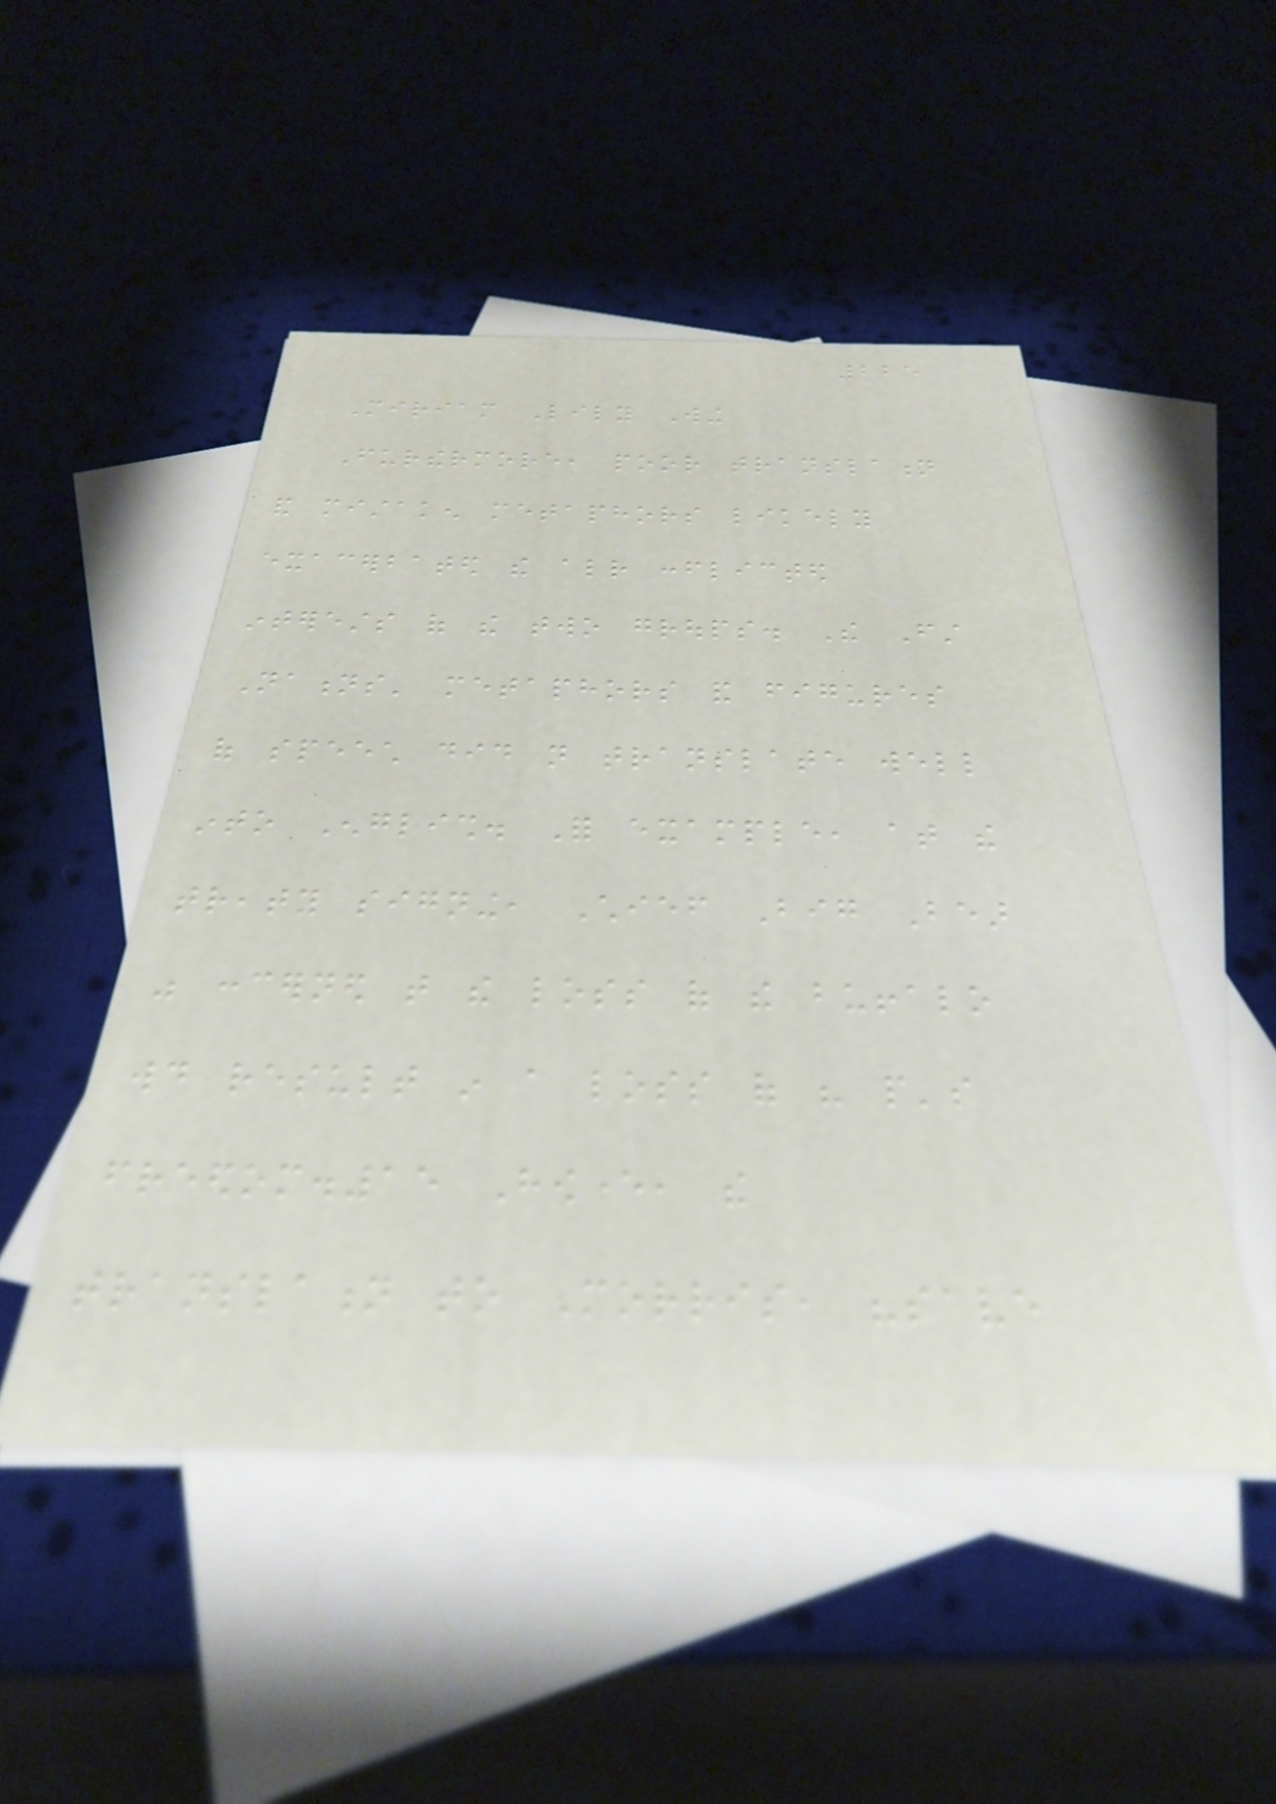225
Miriam Lily Wing
Furthermore, poor translation
and mistaken metaphors likely
exacerbated the already conflicted
interests of the two groups. The First
Nations' metaphors and figures
of speech did not translate well
into English. For example, at the
treaty signing, Chief Big Bear
was concerned that the loss of the buffalo
would result in a loss of his people's
freedom.15 However, the
translation to Morris, "save
